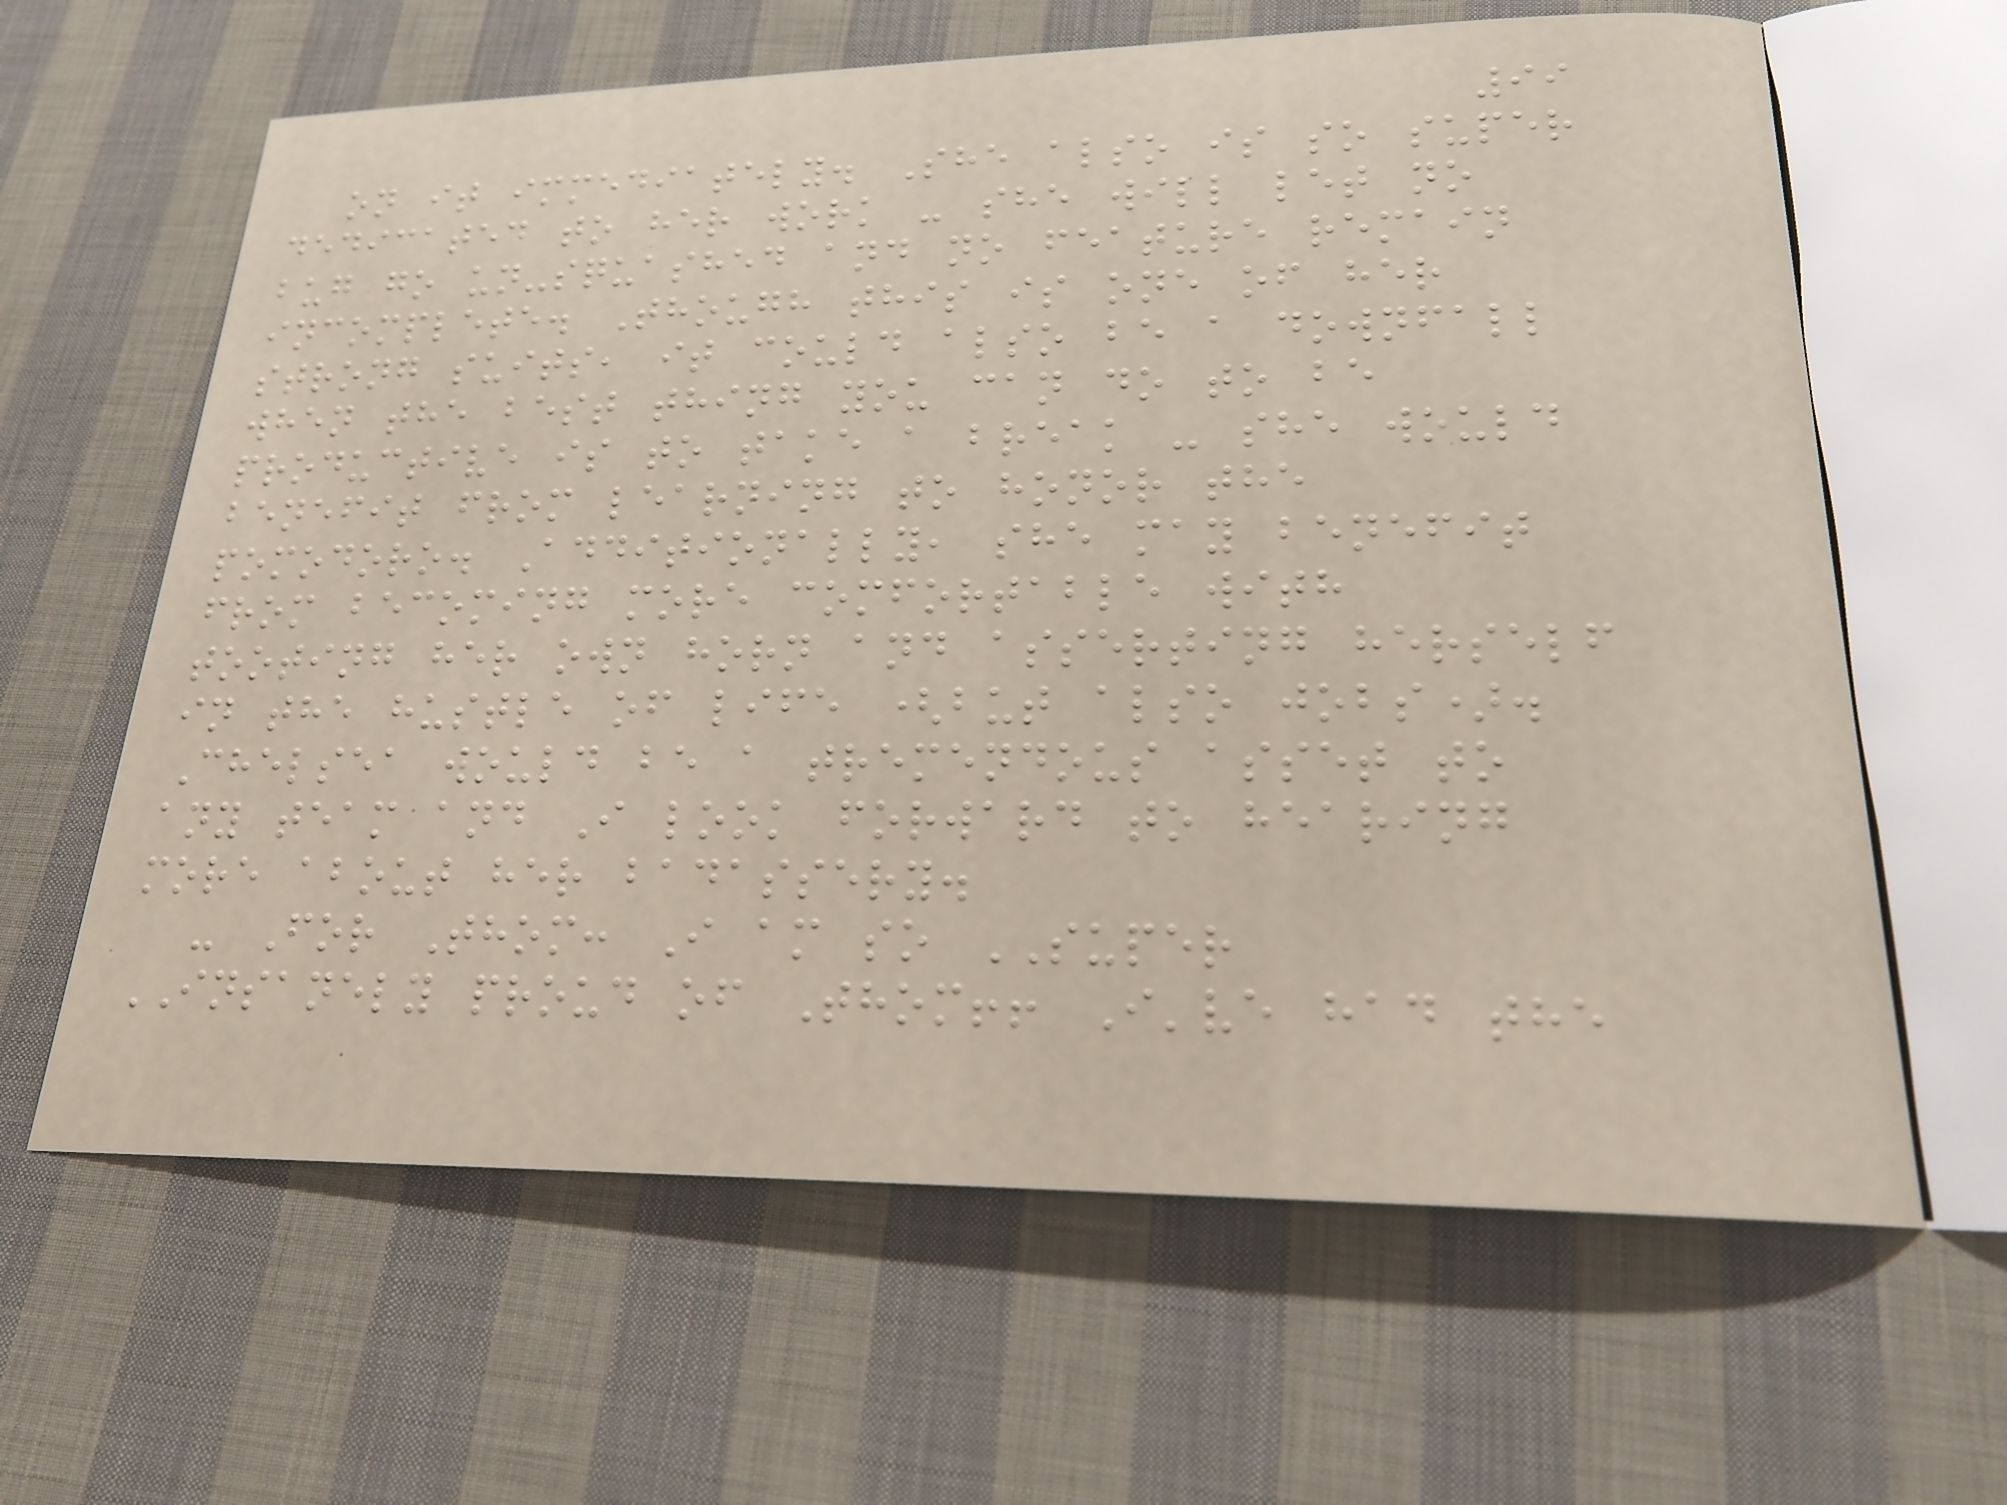99
on it immediately. She also is so super
dedicated to her work - she will let no
bug go un-squashed and no feature remain
incomplete. Though this is one of her
strong suits, it could also be a downfall
when the best thing you can do to be
productive is to take a break - she would
benefit from learning to honor the
pomodoro. Additionally, she may benefit
from becoming more comfortable with
tooting her own horn and asserting herself
in the hustle of life (but also jobs).
Chelsea would be a tremendous asset to
any team and I look forward to hearing
more about her badassery.
- For Thom: I am so SUPER
INSANELY proud of Thom!! I've had the
